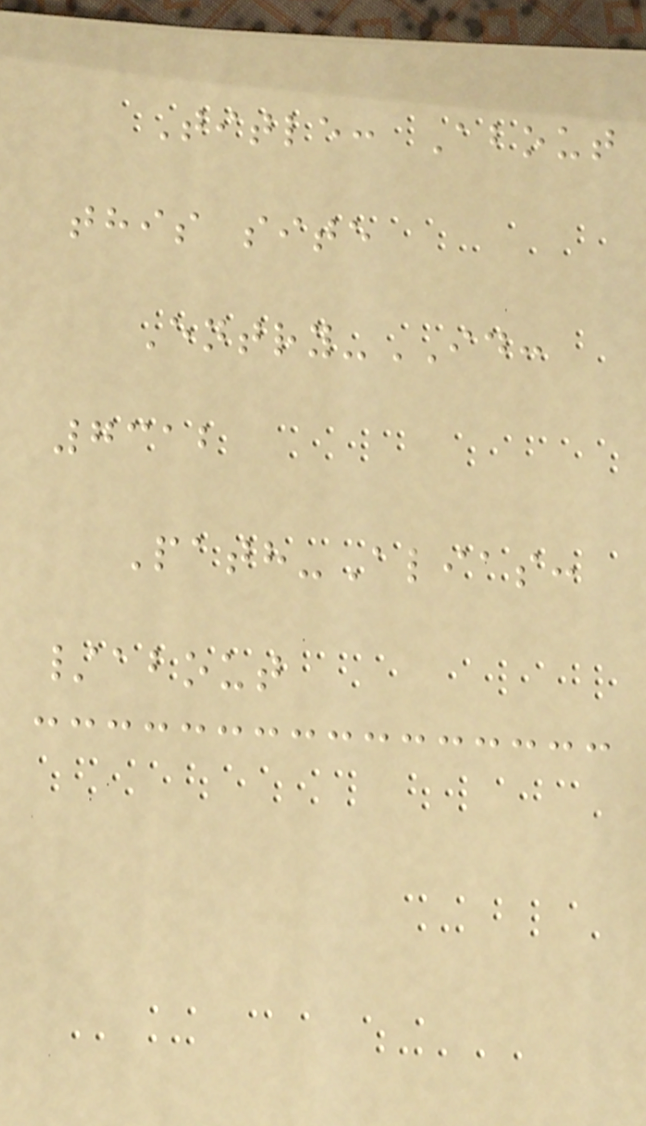Title: About
this site
Entry-ID:
7312
Path-Alias:
/about
